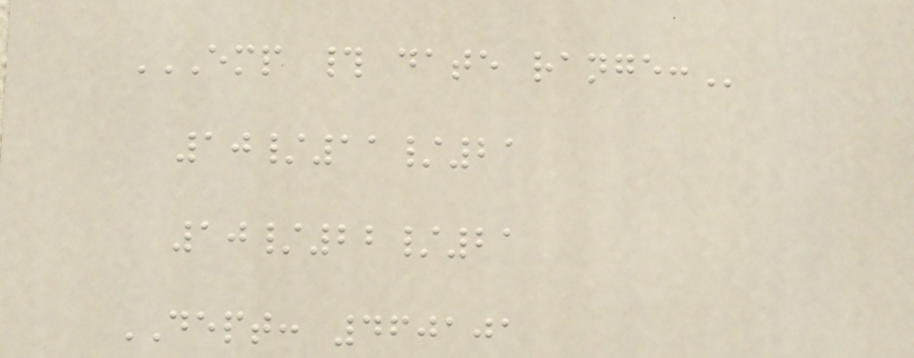EMP # DATE RANGE:
10/11/21
10/22/21
DEPT: 460101
